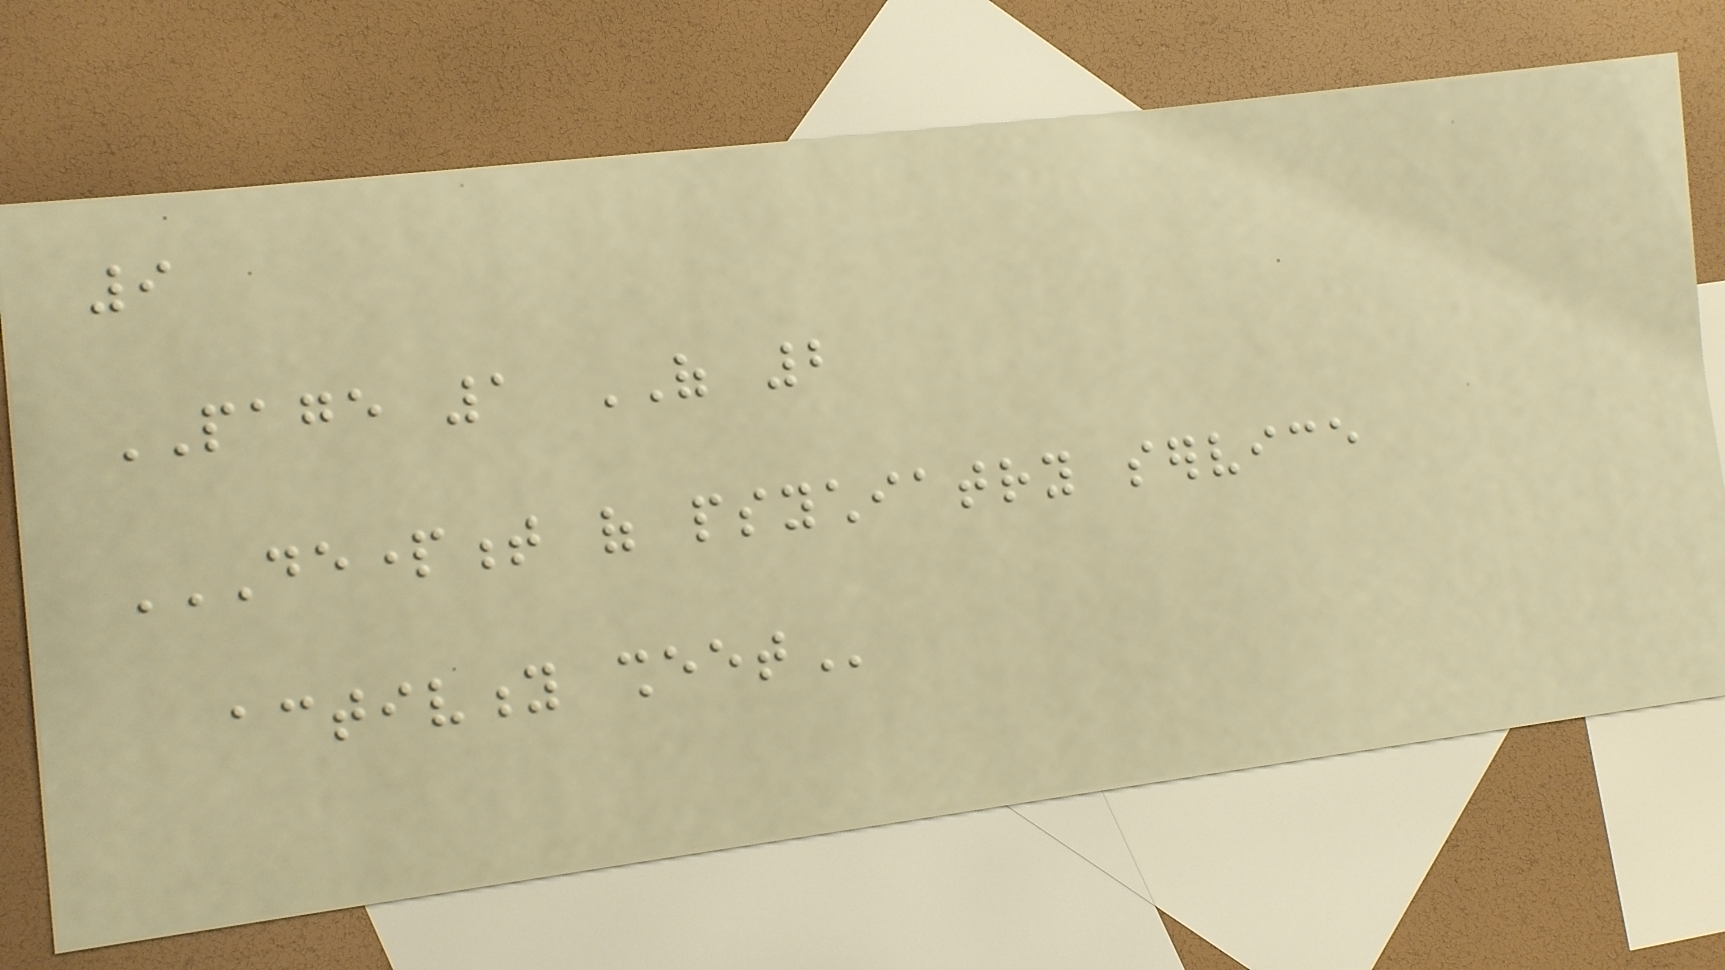9
PAGE 1 OF 2
DEPARTMENT OF PSYCHIATRY SERVICE
ACTIVITY SHEET
